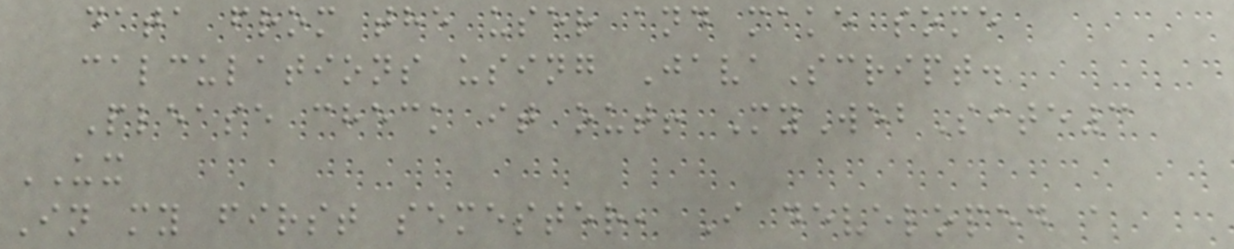data from the user and make some
calculations using JavaScript.
Please check it out! MyWebSite3
UX
In my first semester, I developed a
